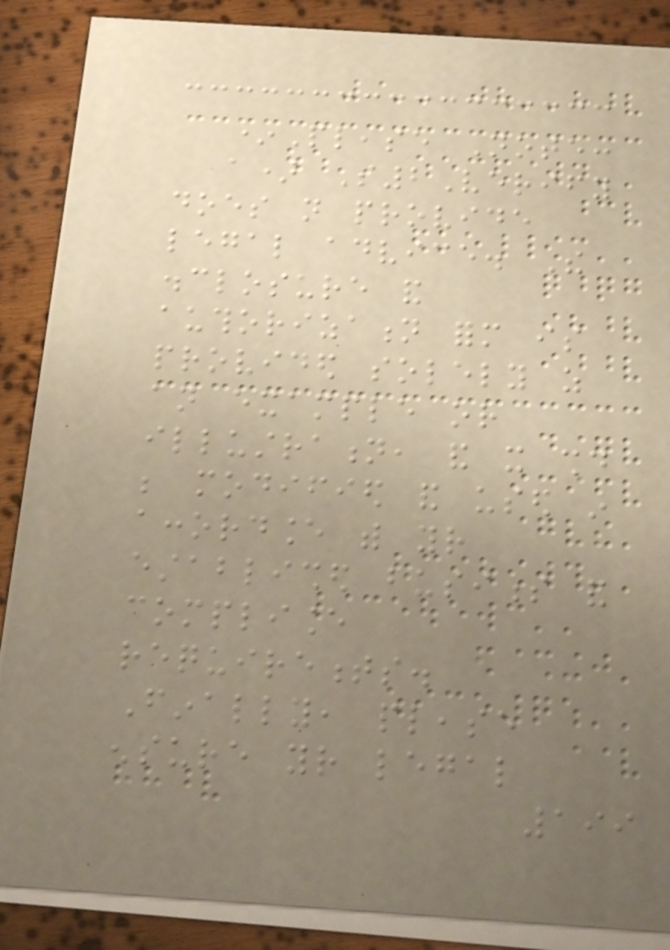*Please Note:
a) S2Verify
does not provide
legal advice. The
disclosure and
authorization form is
provided solely as
an example or
illustration, and it should
be modified and used in
accordance with your
established business and
compliance
requirements.
Finally, please
ensure your legal
199
